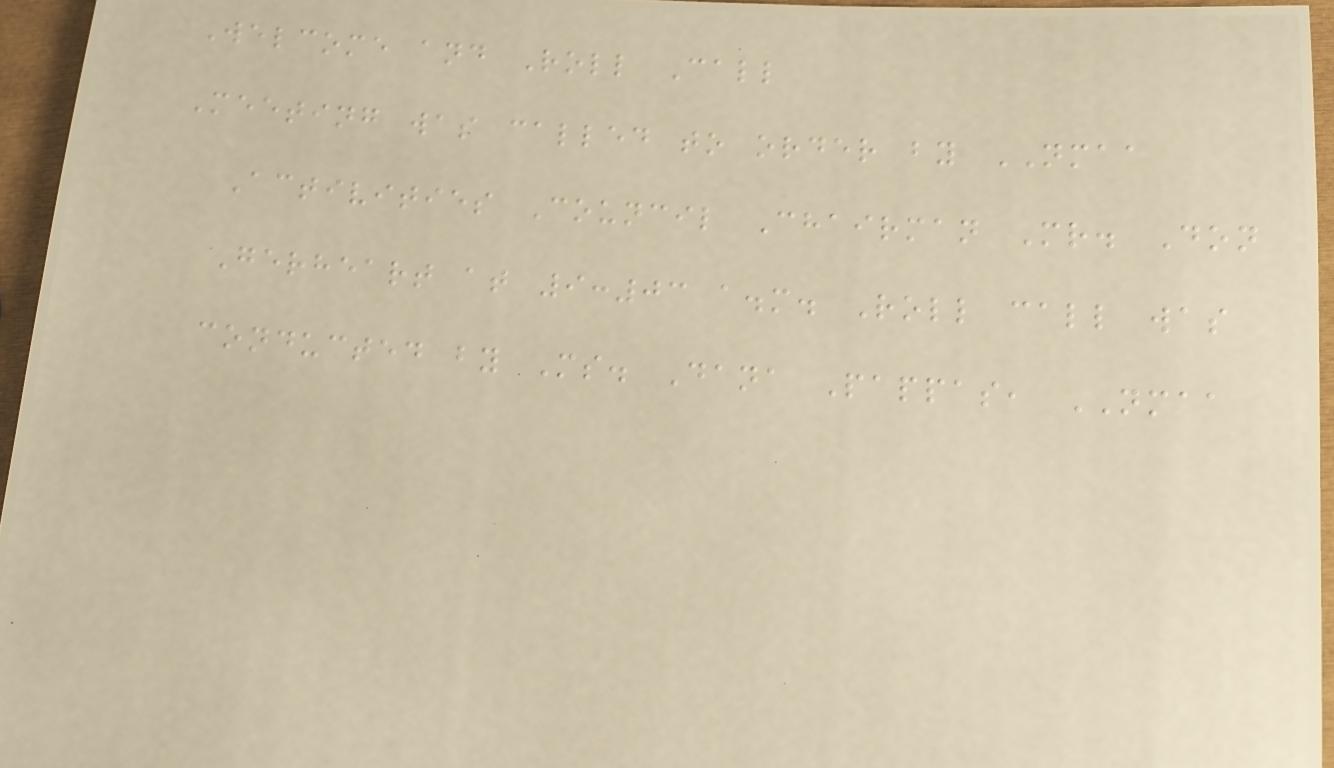Welcome and Roll Call
Meeting was called to order by NMAA
Activities Council Chairman Mr. Don
Gerheart at 9:03 a.m. Roll call was
conducted by Ms. Dana Pappas, NMAA
